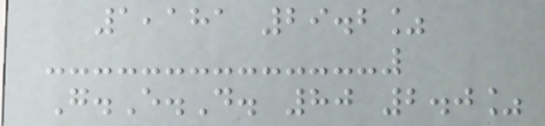1,181 29.2%
G.E.D. 80 2.0%
